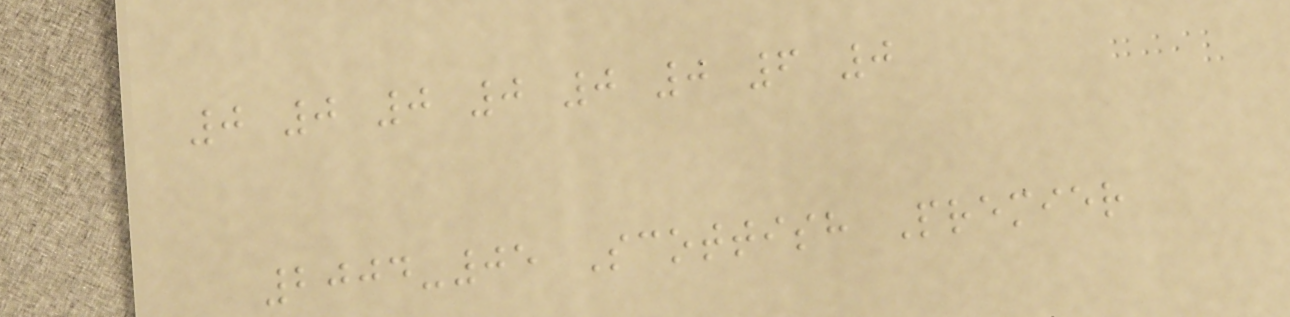0 0 0 0 0 0 6 0
2004-05 Scottish Premier
